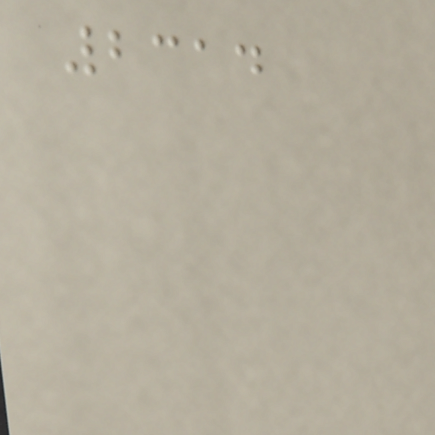2314
